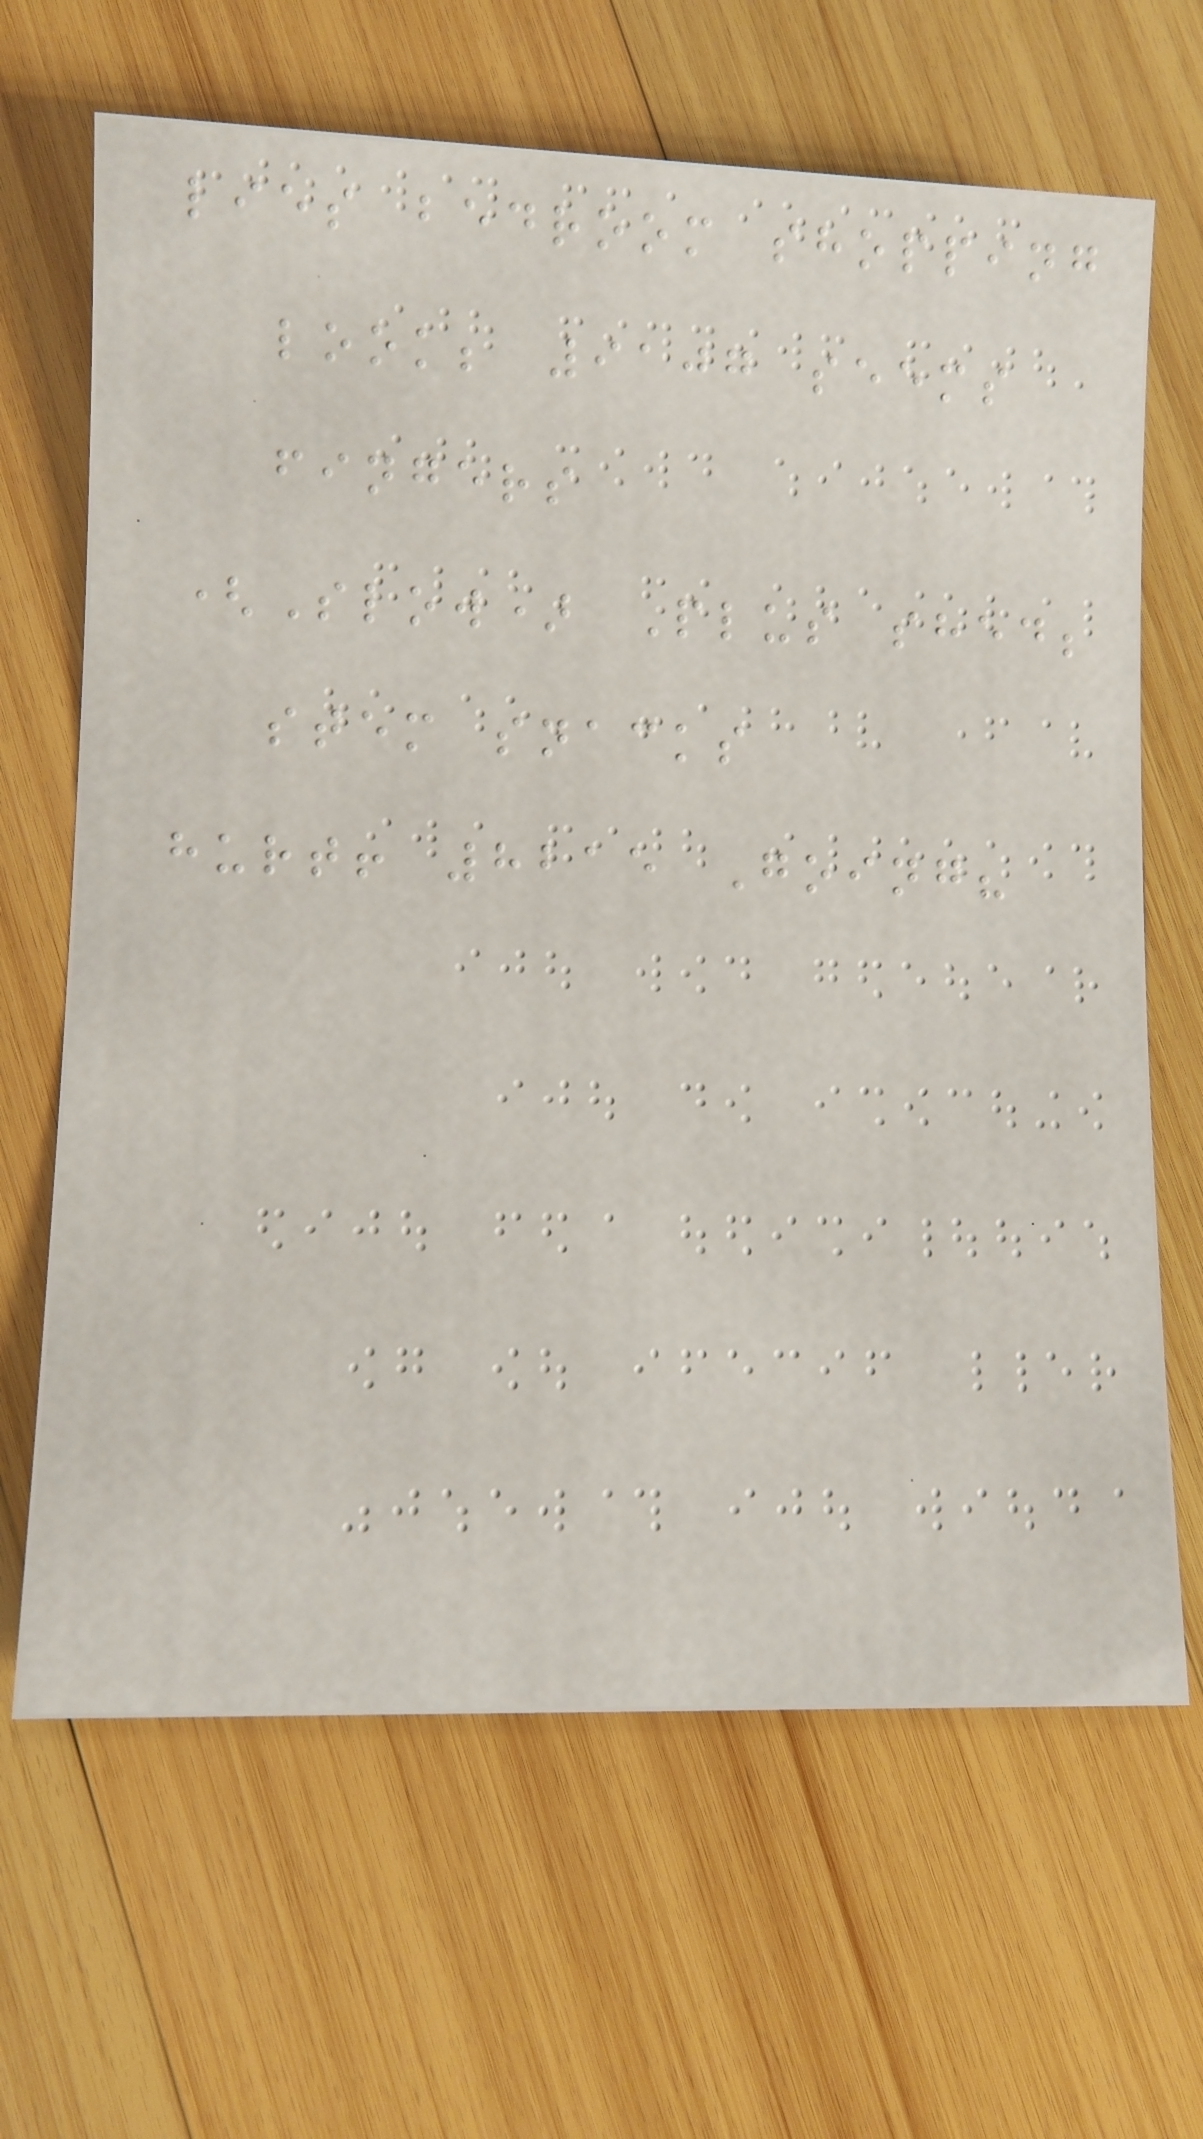lies bedroom shopping
look; 9107 seems
fingers
(Slow) Plus shed;
stem snacks
hurt! 8215 Going?
